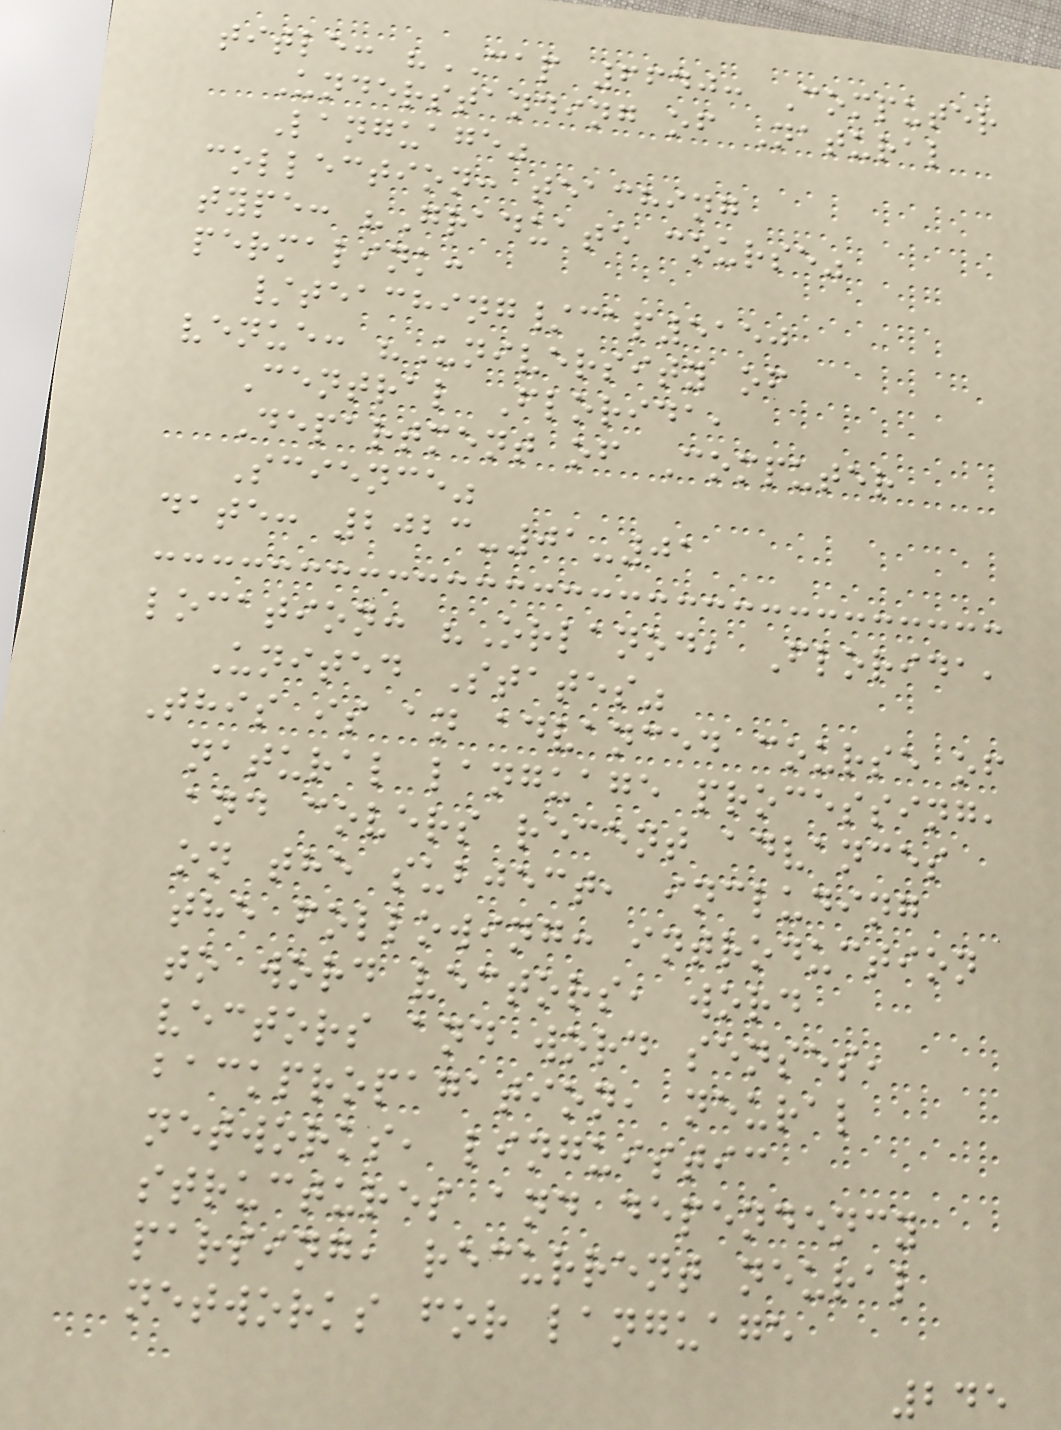title: "CAP 6640: Computer
Understanding of Natural
Language"
collection: teaching
type: "Graduate course"
permalink:
/teaching/cap5150
venue: "University of
Central Florida,
Department of Computer
Science"
date: 2023-01-01
location: "Orlanod, Florida,
United States"
This is an advanced course of
natural language processing,
and covers recent advances
on the subject, including
the following: introduction
to word vectors, word
vectors and word senses,
backpropagation, neural
networks, linguistic
structures and dependency
parsing, recurrent neural
networks for language
245
